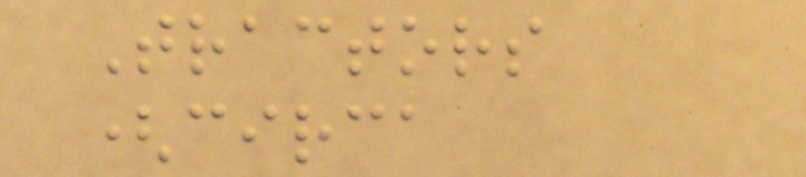Tractors
(circa
